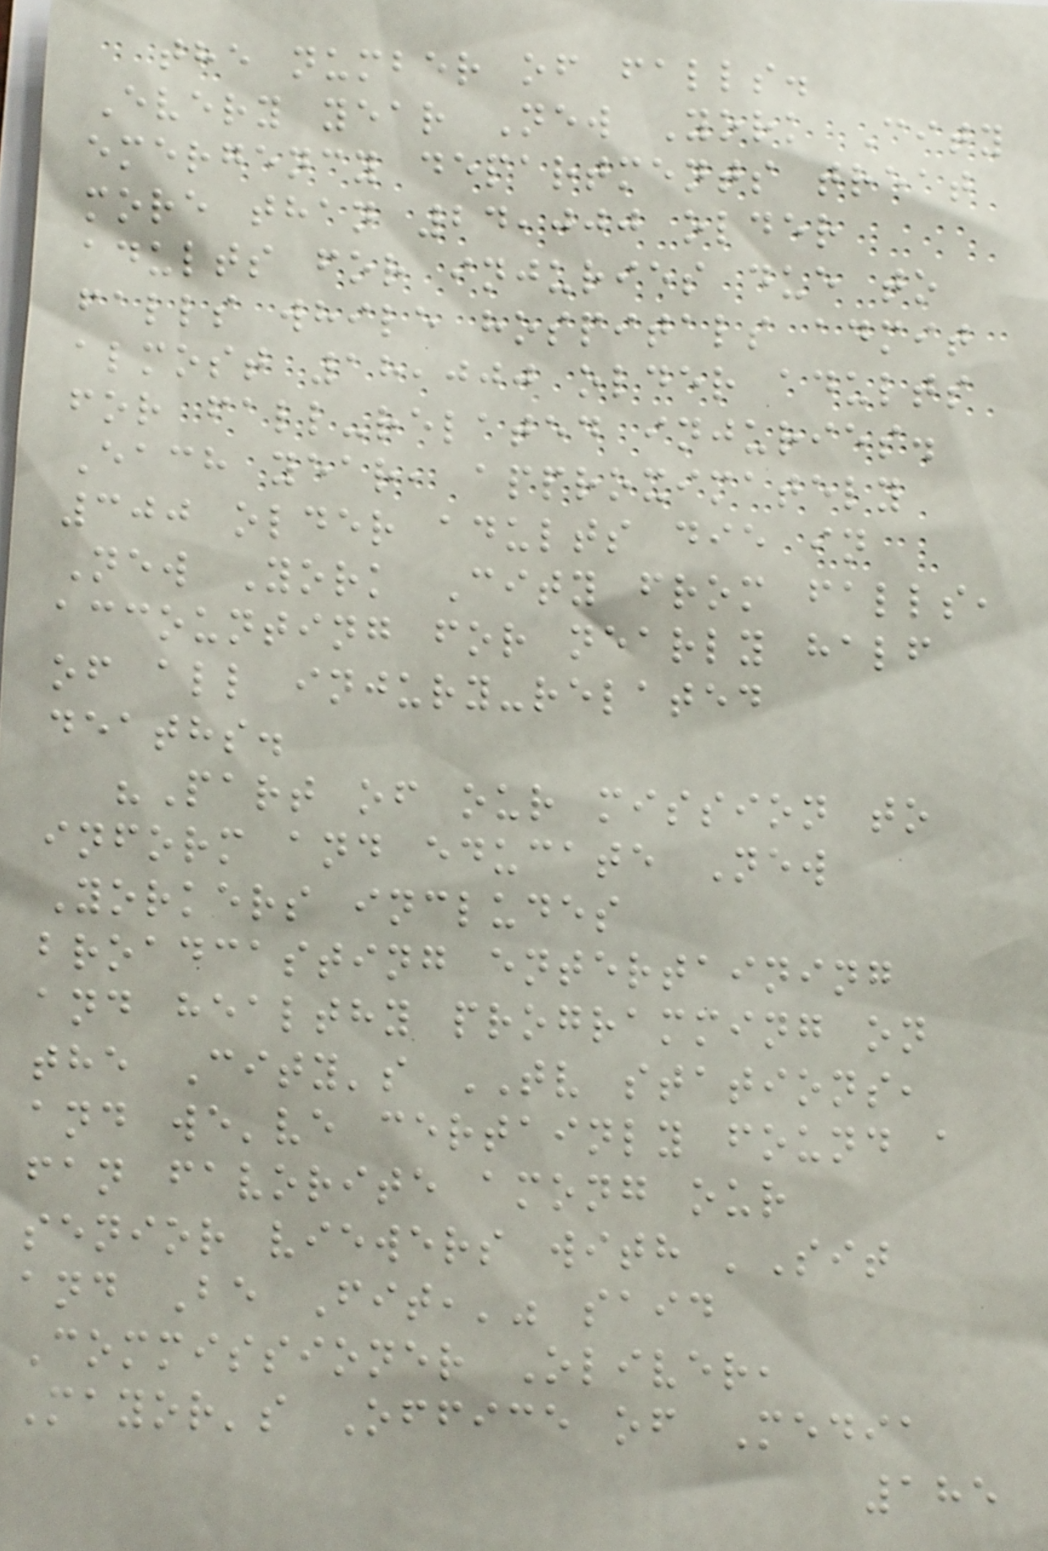the number of falls.
Every year New York City
emergency departments treat
more than 24,000 older
adults for injuries due to
falls while hospitals admit
almost 18,000 older adults
for fall-related injuries.
Each year, approximately
300 older adults die in
New York City from falls,
accounting for nearly half
of all injury-related
deaths.
"Part of our mission to
inform and educate New
Yorkers includes
broadcasting entertaining
and healthy programming on
the City's TV stations,
and we've certainly found a
fan favorite among our
senior viewers with 'Sit
and Be Fit,'" said
Commissioner Oliver,
Mayor's Office of Media
185
